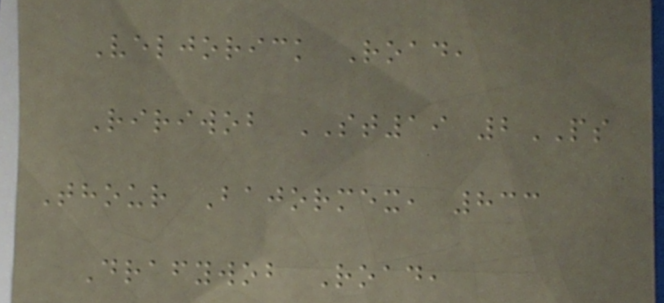Veljorick Road,
Ririwob ST19 2PS
Thour Bajormex, 833
Drafywob Road,
